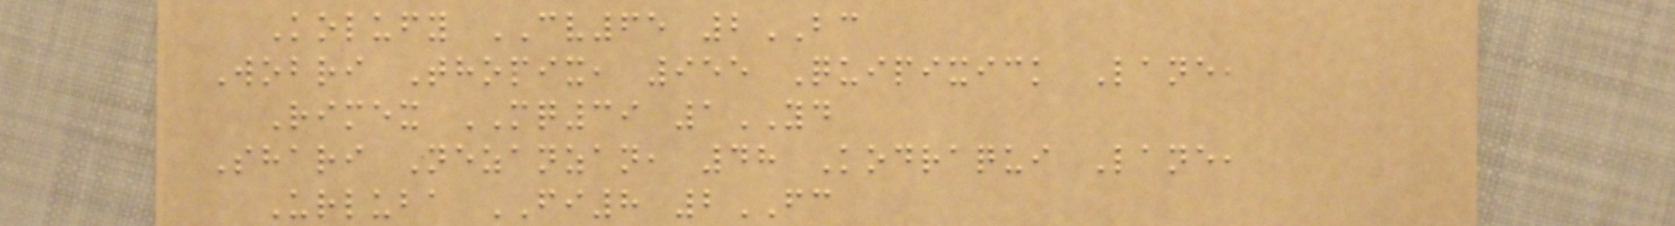Kolufy CV65 2BC
Wobri Thopix, 955 Quipixick Lane,
Rimex MQ39 1YD
Shari Nezanzan, 48 Kodraqui Lane,
Urluba FI8 2FC
